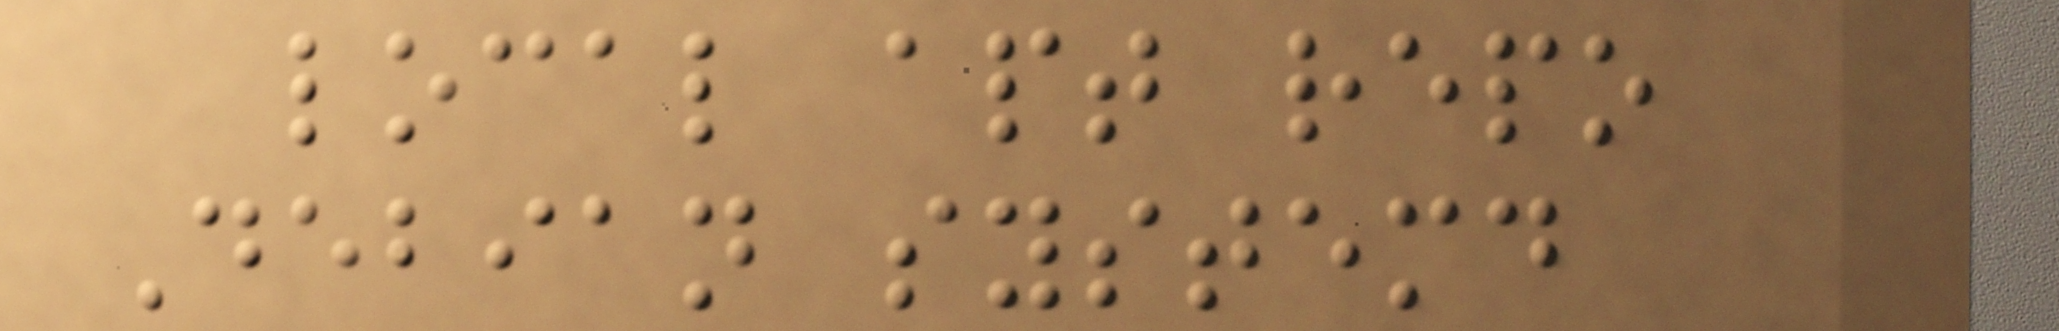local apt repo
Debian systemd
